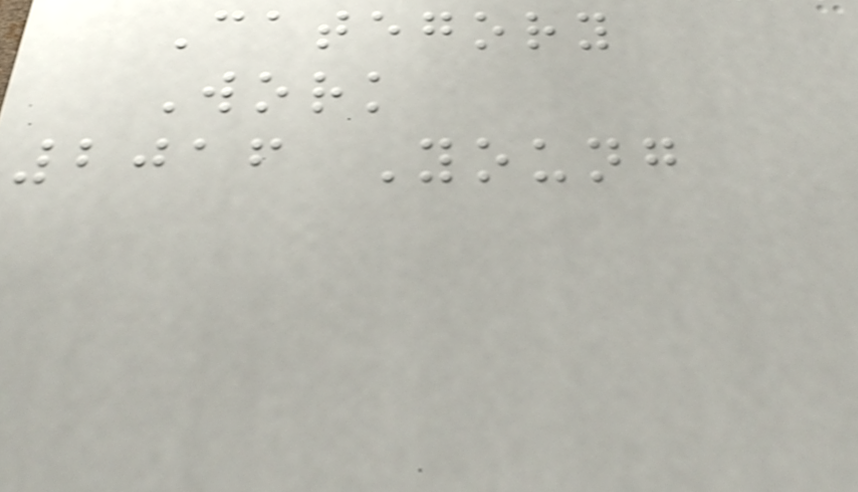Category
Work
2016 Young
